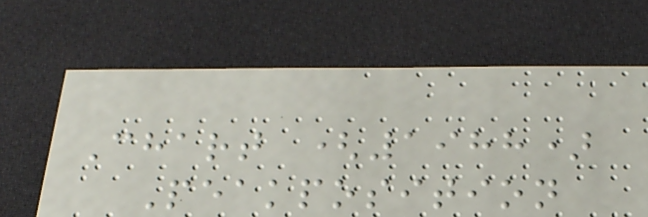Chart (1988)
Peakposition
